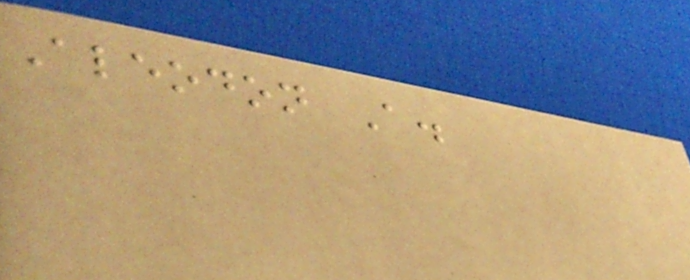Aleodon A.
